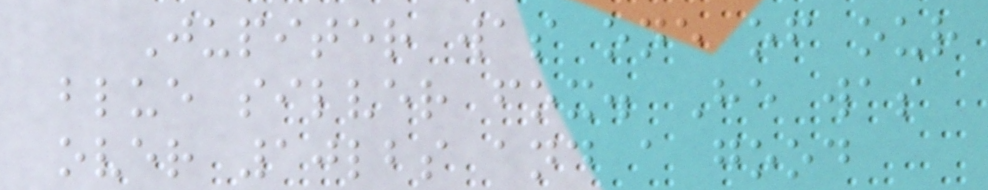Jupiter was one of our
blue silver fox. He was
over 10lbs and a good
